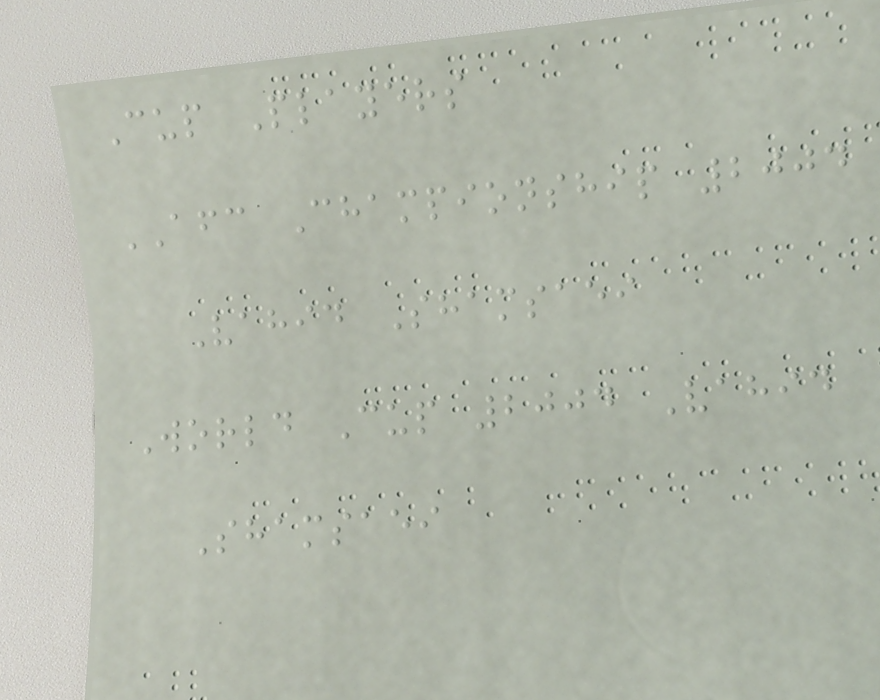Cup Players
AFC Championship 2004
Vahid Shamsaei
World Cup 2004 Vahid
Shamsaei
